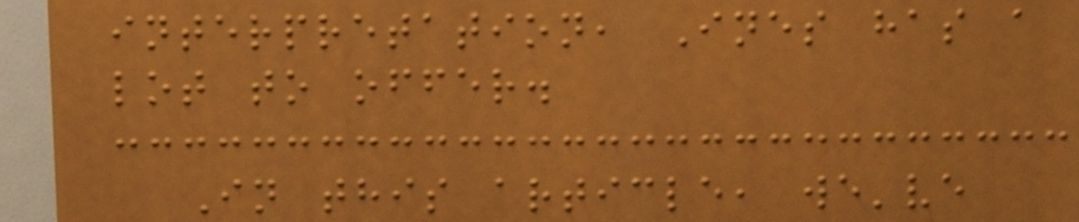interpretation, Ines has a
lot to offer.
In this article, we've
